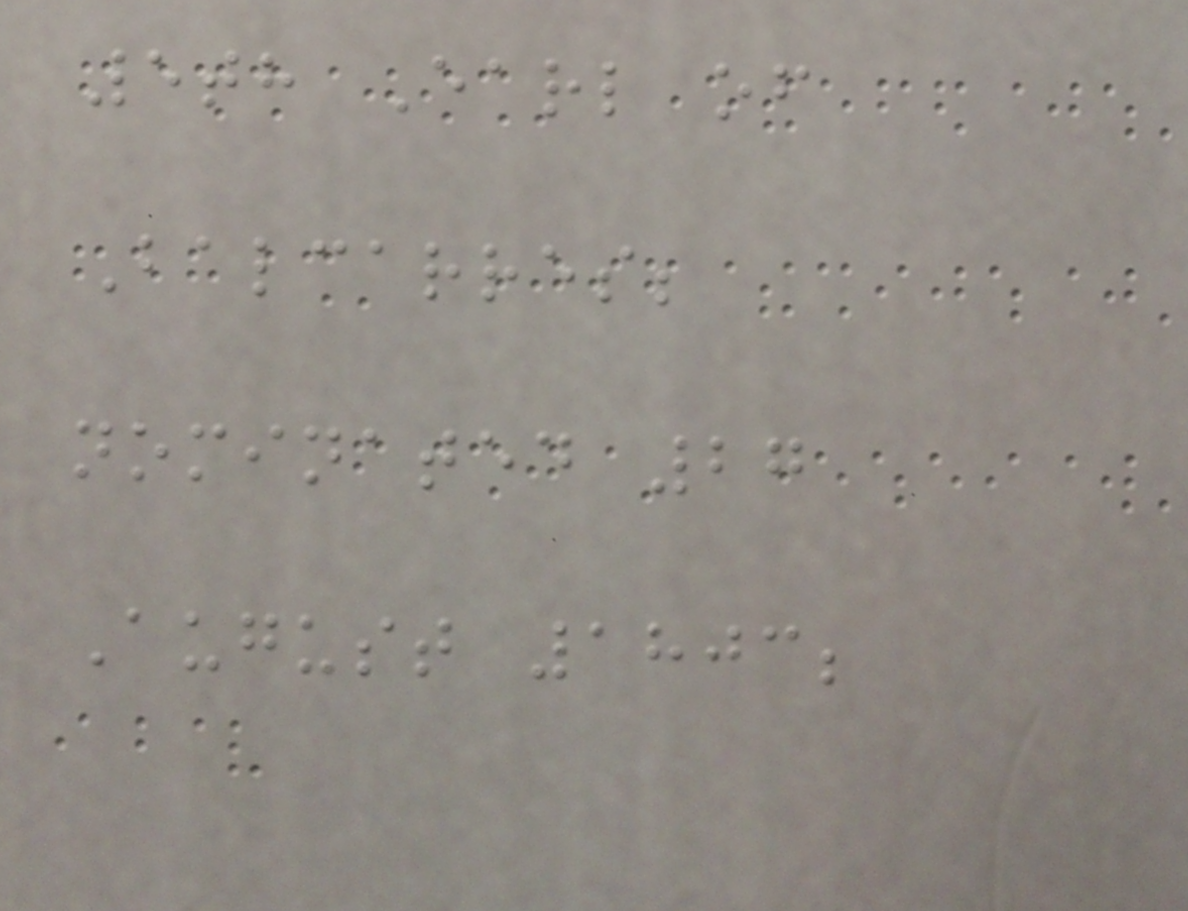5th Earl of
Balcarres;
nominated 27
August 1803;
